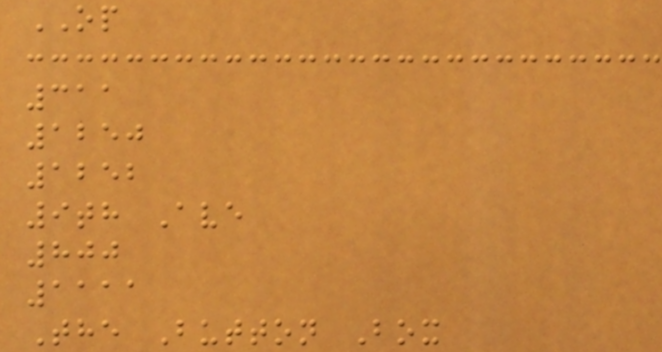OP
311
1250
1252
9th Ave
800
1111
The Button Box
